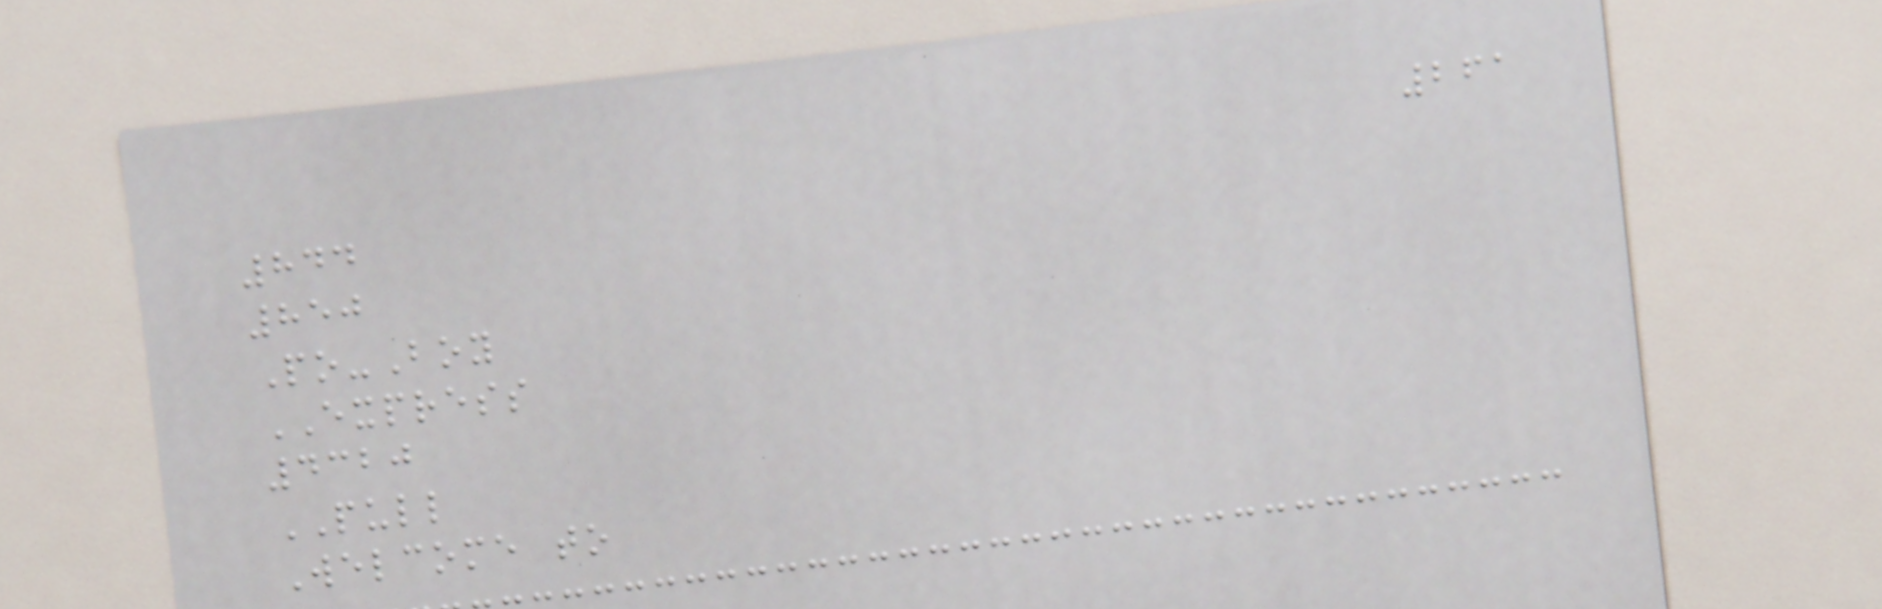261
844
850
Po-Boy
EXPRESS
4320
PULL
Welcome to
